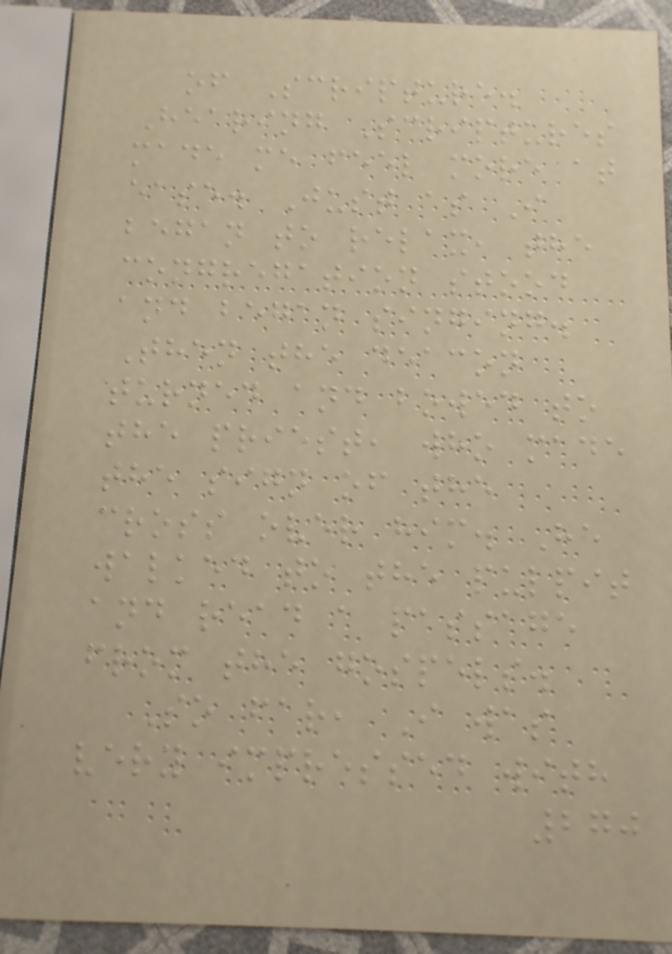of Scripture.
Hearing Scriptures
made me feel more at
ease. Just as I
began to relax, the
congregation stood
and began singing.
Then the deacon
turned and bowed to
the priest, who made
the sign of the
cross over him. He
walked to the pulpit
and read a passage
from the gospels.
So far, I was
very impressed with
270
